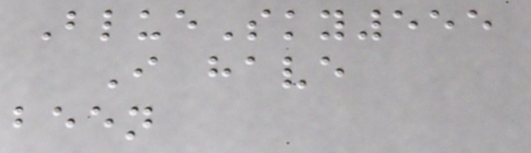BlueSky555
I have
been
